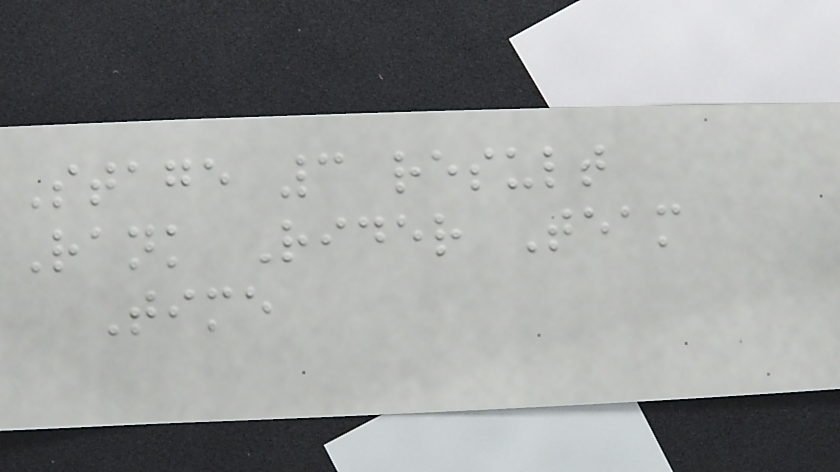Stage 3 result
Rank Rider Team
Time
